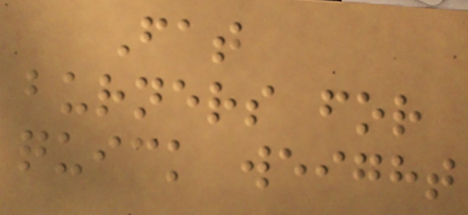Fat
burners for
quick weight
